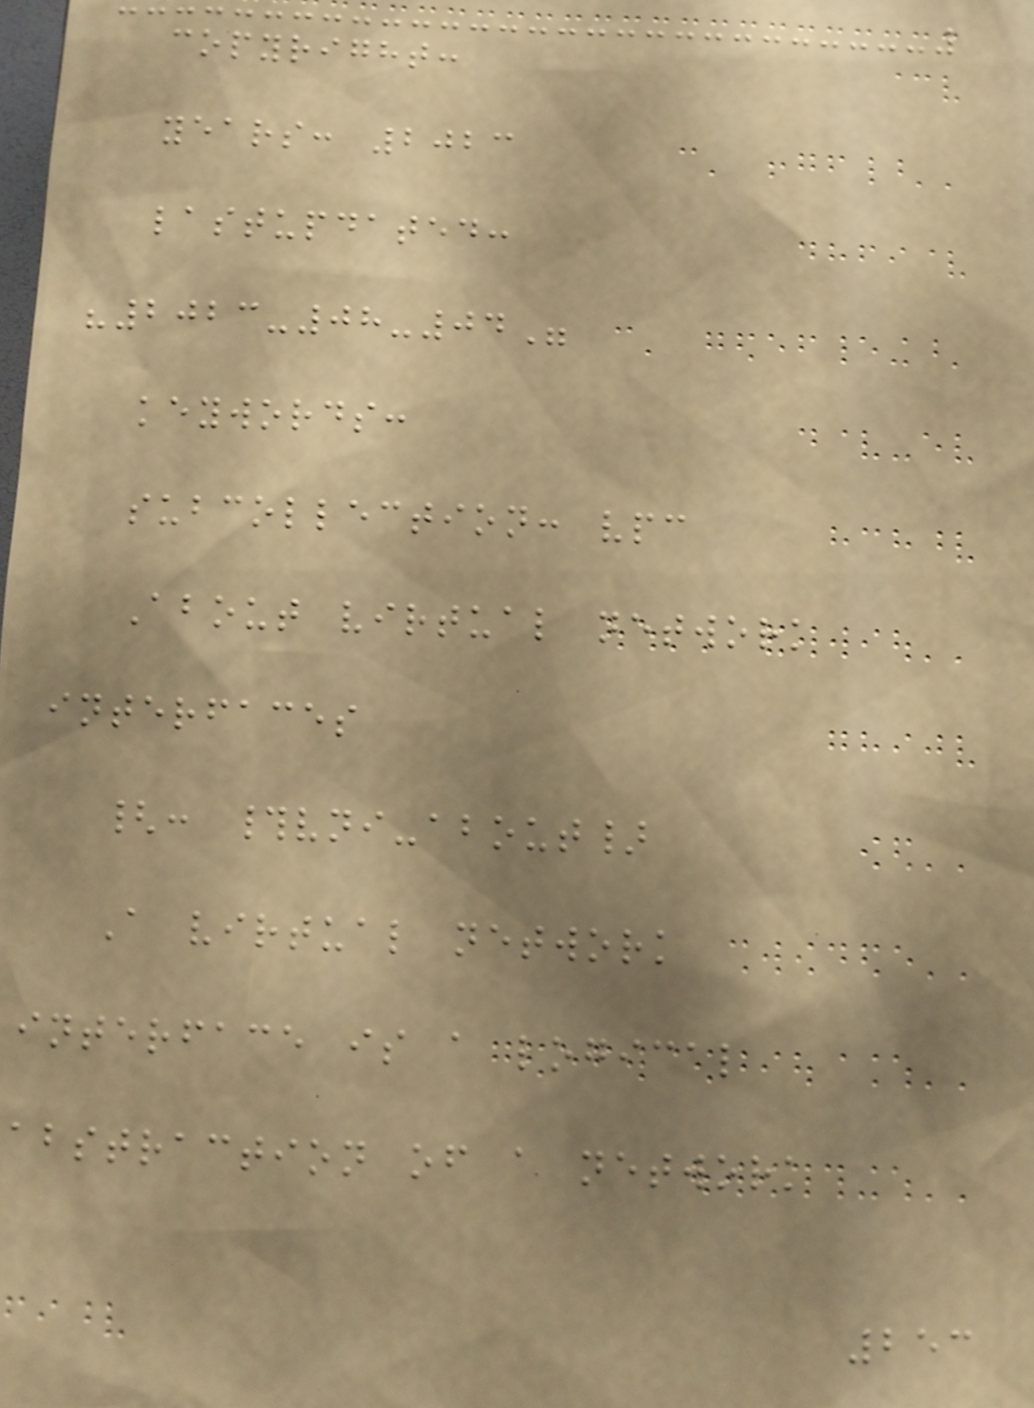copyright:
years: 2023
lastupdated:
"2023-08-04"
keywords:
subcollection: vpc
About virtual network
interfaces
{: #vni-about}
A virtual network
interface is a logical
abstraction of a network
253
